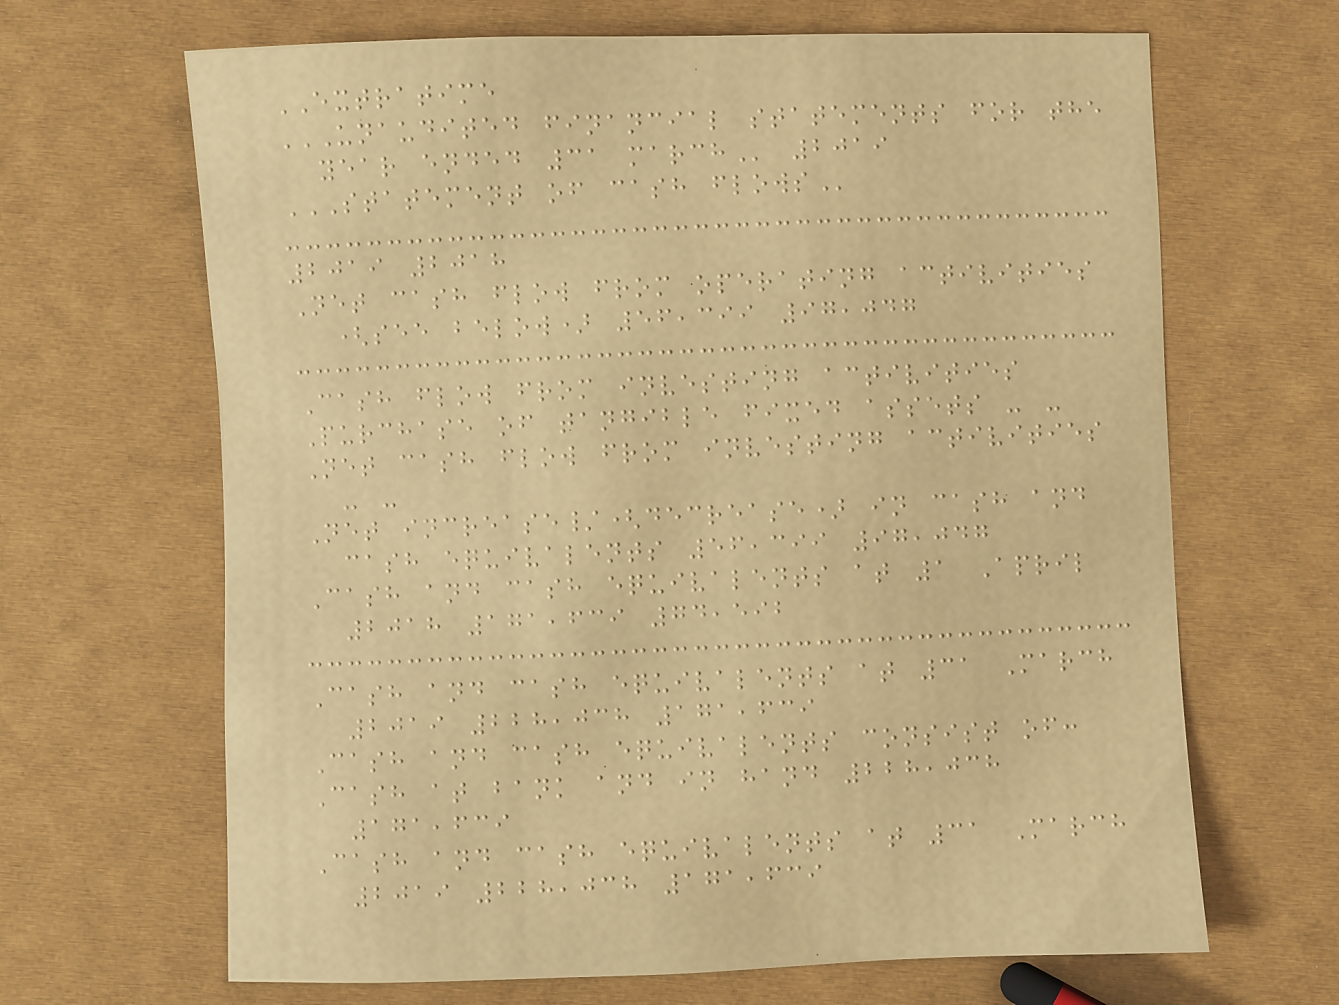EXTRATIME
UNAUDITED FINANCIAL STATEMENTS FOR THE
YEAR ENDED 31 MARCH 2019
STATEMENT OF CASH FLOWS
2019 2018
Net cash flow from operating activities
(see below) 56,399 97,047
Cash flow from investing activities
Purchase of tangible fixed assets - -
Net cash flow from investing activities
- -
Net increase/(decrease) in cash and
cash equivalents 56,399 97,047
Cash and cash equivalents at 1 April
2018 171,639 74,592
Cash and cash equivalents at 31 March
2019 228,038 171,639
Cash and cash equivalents consist of:
Cash at bank and in hand 228,038
171,639
Cash and cash equivalents at 31 March
2019 228,038 171,639
